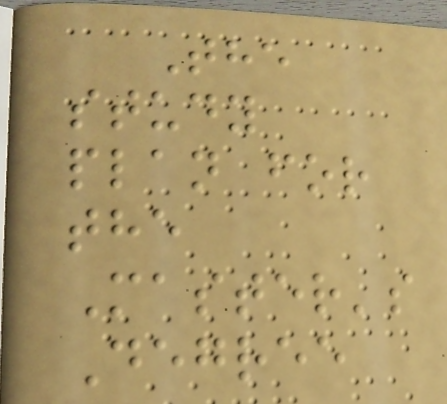The
study
plan for
the
Master's
Degree
